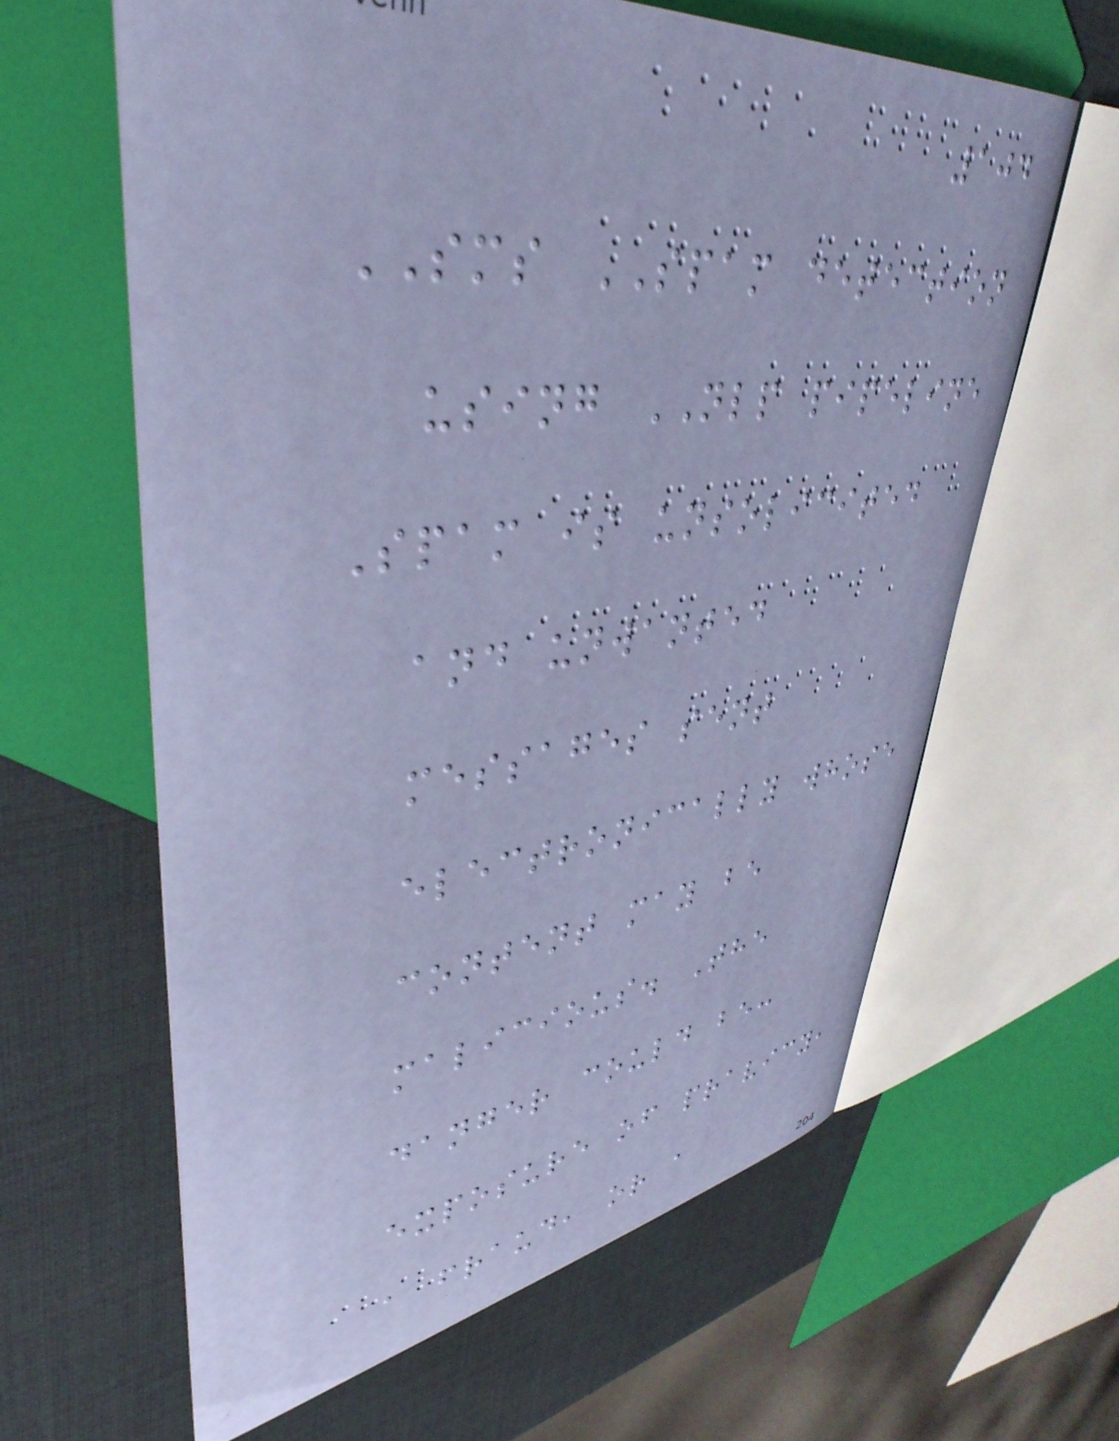104
SMS SPAM detection
using NLP pipeline
Spam is unsolicited
and unwanted
messages sent
electronically whose
content may be
malicious. The
danger could be:
exposure of pravicy,
a fraud, or a
